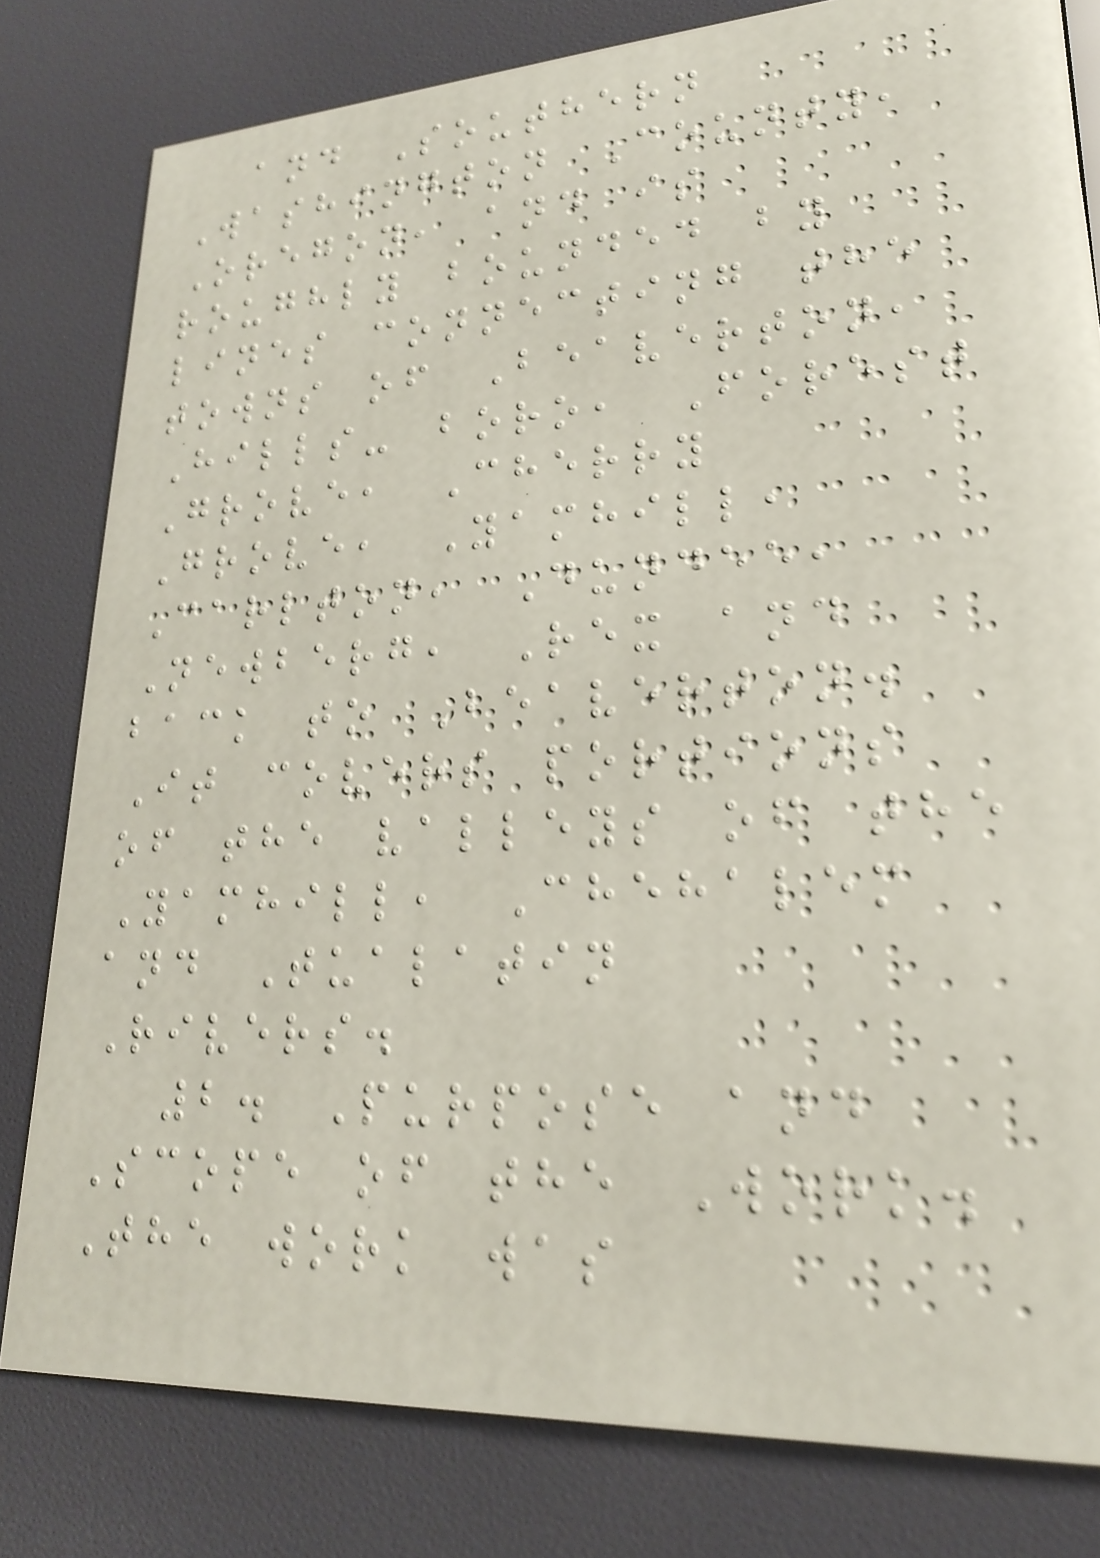and Southern
Washington County,
Oregon, and is
roughly bounded by
lines connecting the
towns of Beaverton,
Hills- boro, Forest
Grove, Cherry
Grove, Yamhill,
Carlton, Dundee,
Newberg, Rex and
back to Beaverton.
It covers portions
of the valleys of the
Yamhill, Chehalem
and Tualatin
Rivers.
2. Purpose and
Scope of the Work.
The work was
